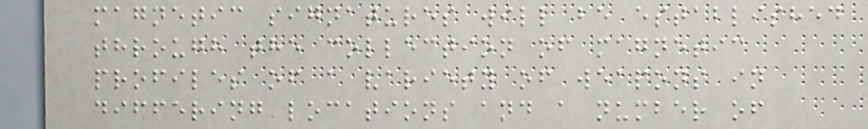magnetic signatures will be established
through the collection of magnetic
profiles of a variety of weapons in
differing locations and a number of
